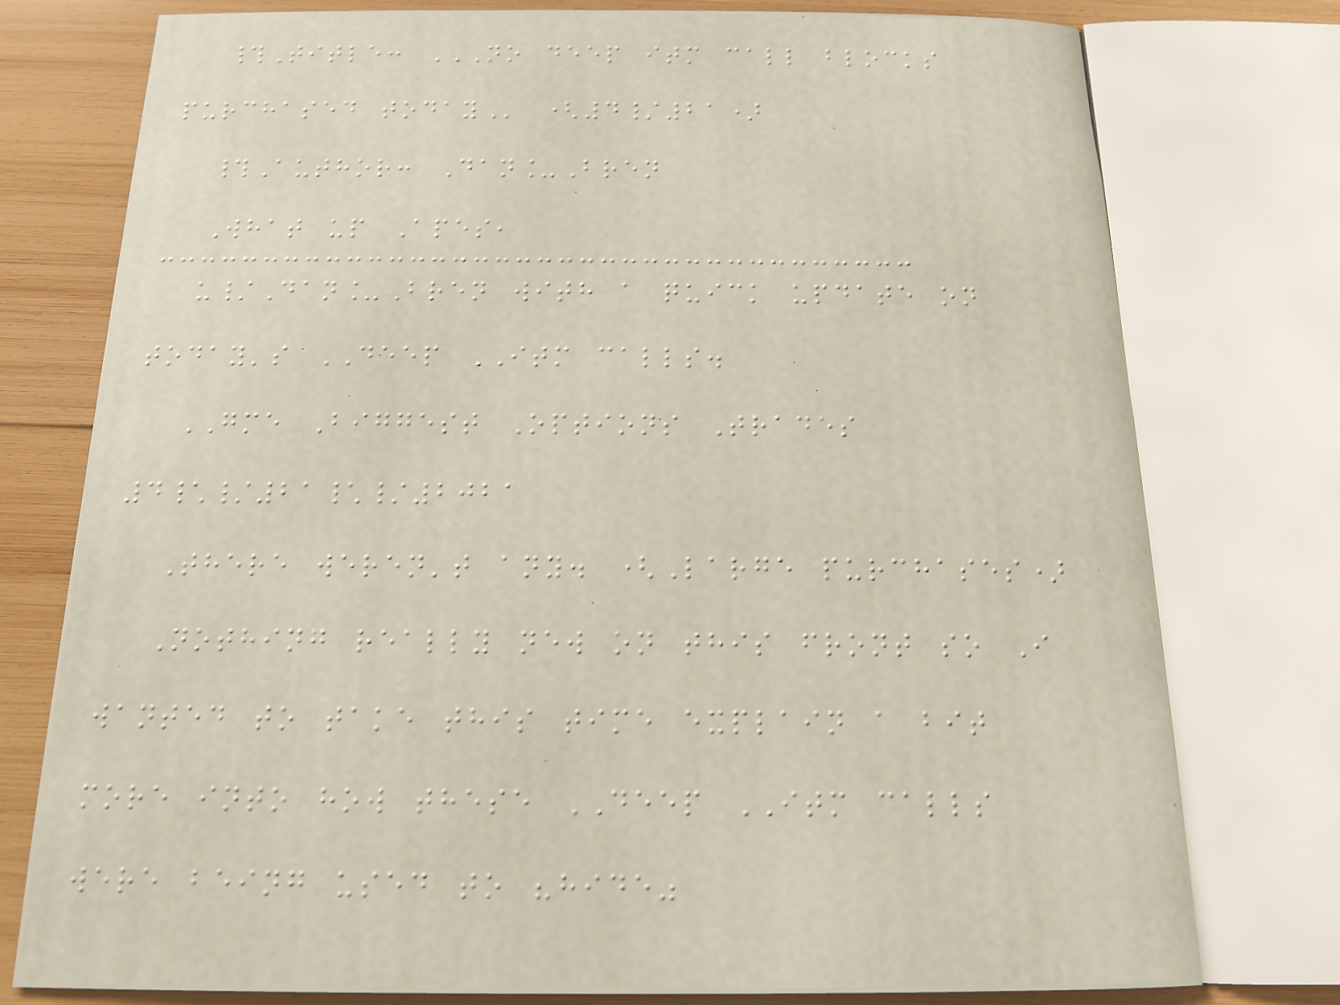#Title: NO DEEP ITM CALL BLOCKS
PURCHASED TODAY (4/21)
#Author: Dan_Bren
What up Apes,
u/Dan_Bren with a quick update on
today's DEEP ITM calls.
GME Biggest Options Trades
4\/21\/2021
There weren't any. (Large purchases)
Nothing really new on this front so I
wanted to take this time explain a bit
more into how these DEEP ITM calls
were being used to "hide"
